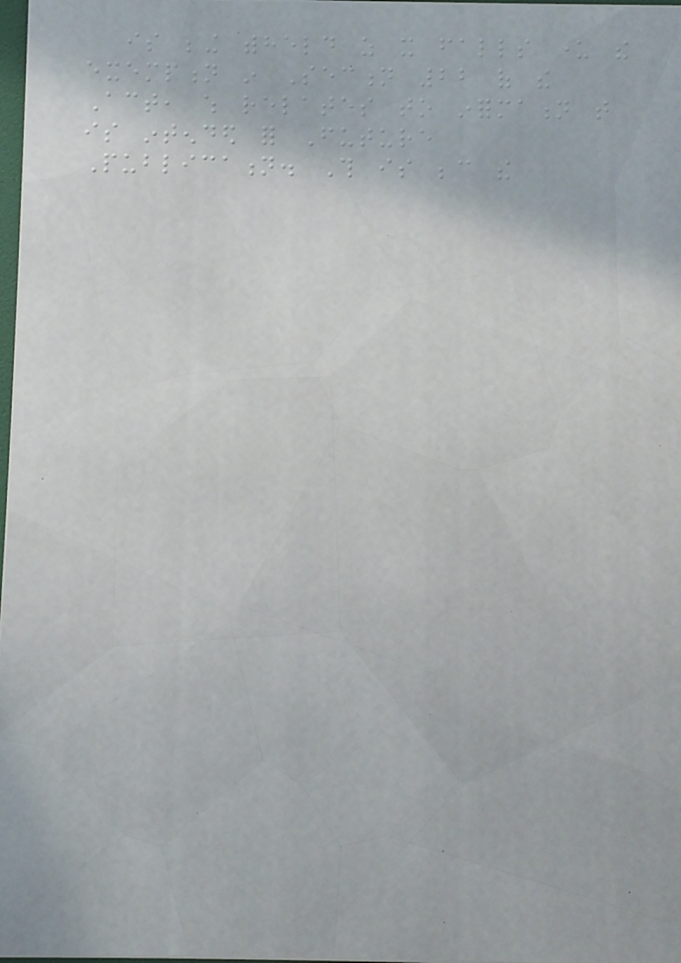is being withheld as it falls under the
exemption in Section 22 of the
Act, which relates to information that
is intended for Future
Publication. This is because the
